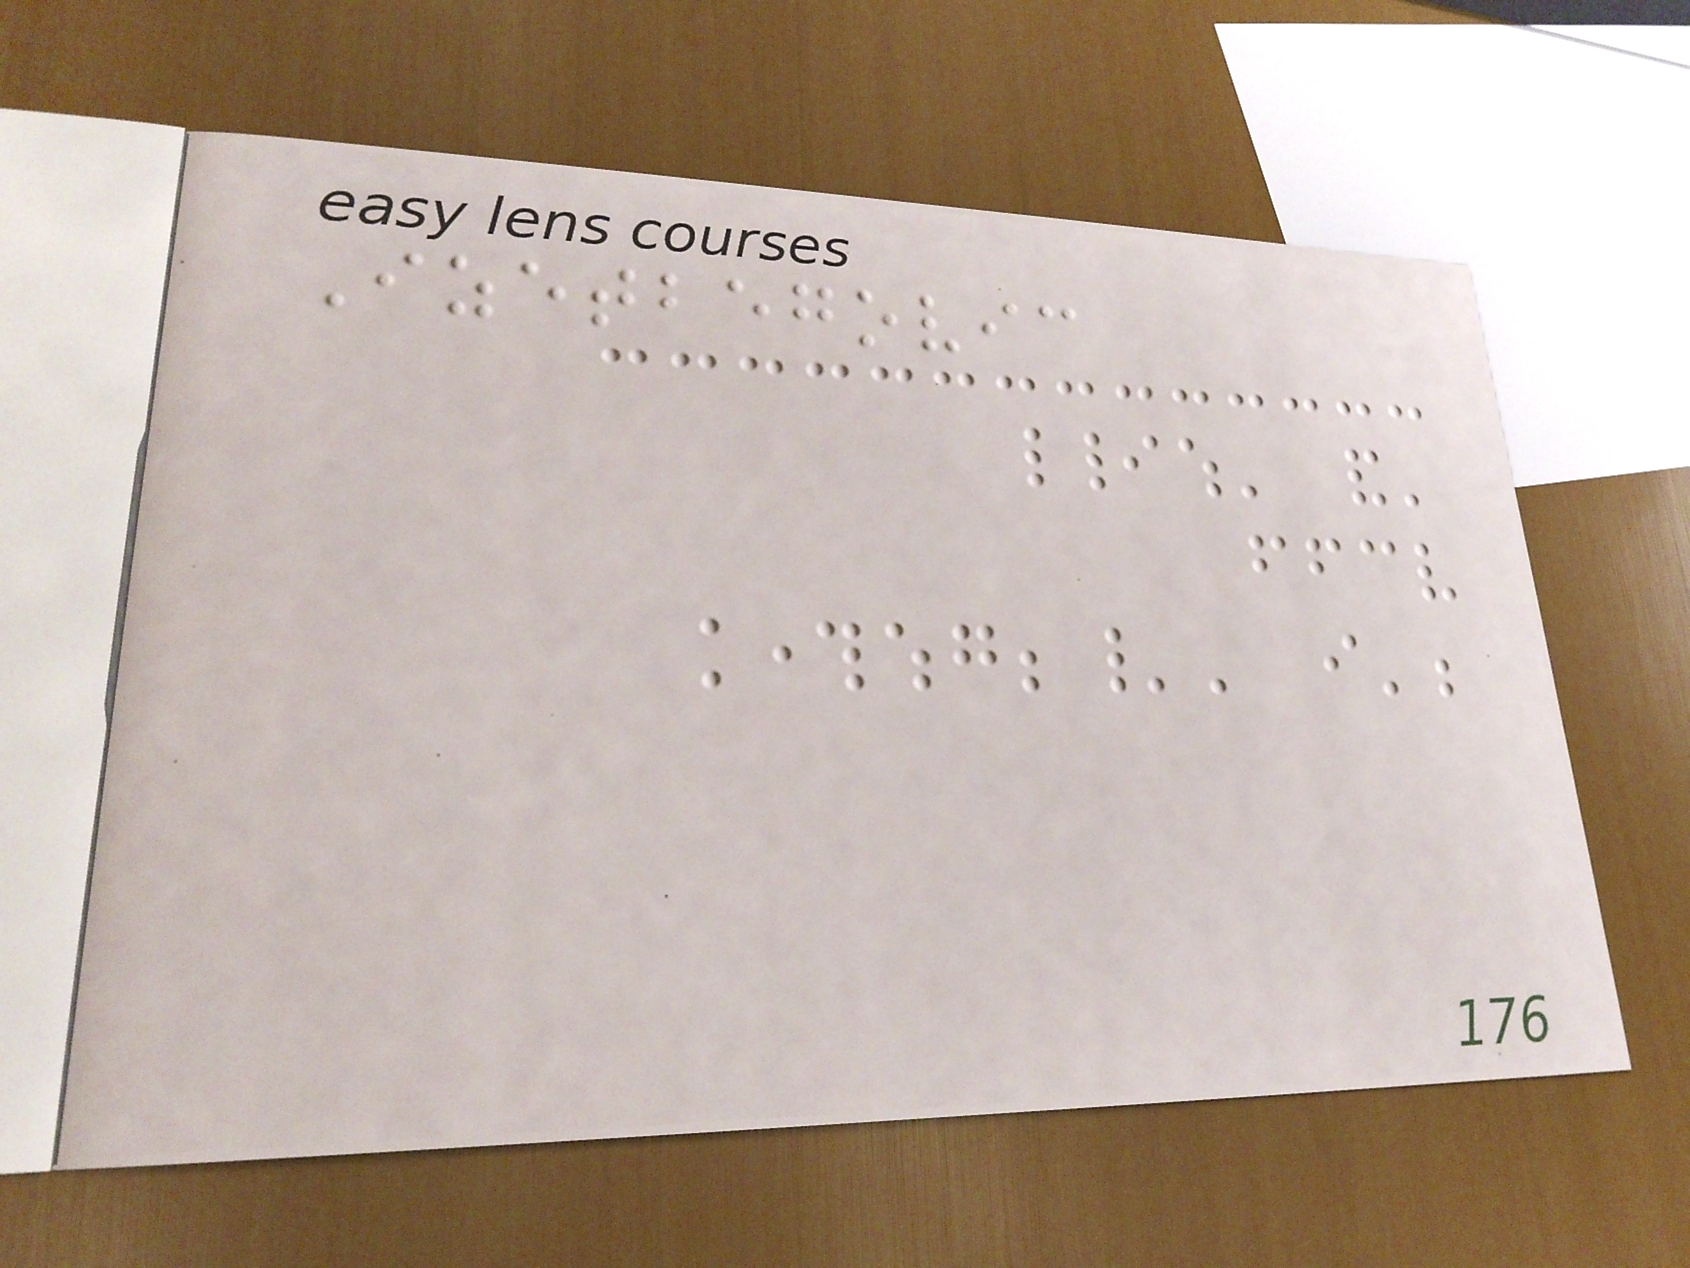Izetbegovic
